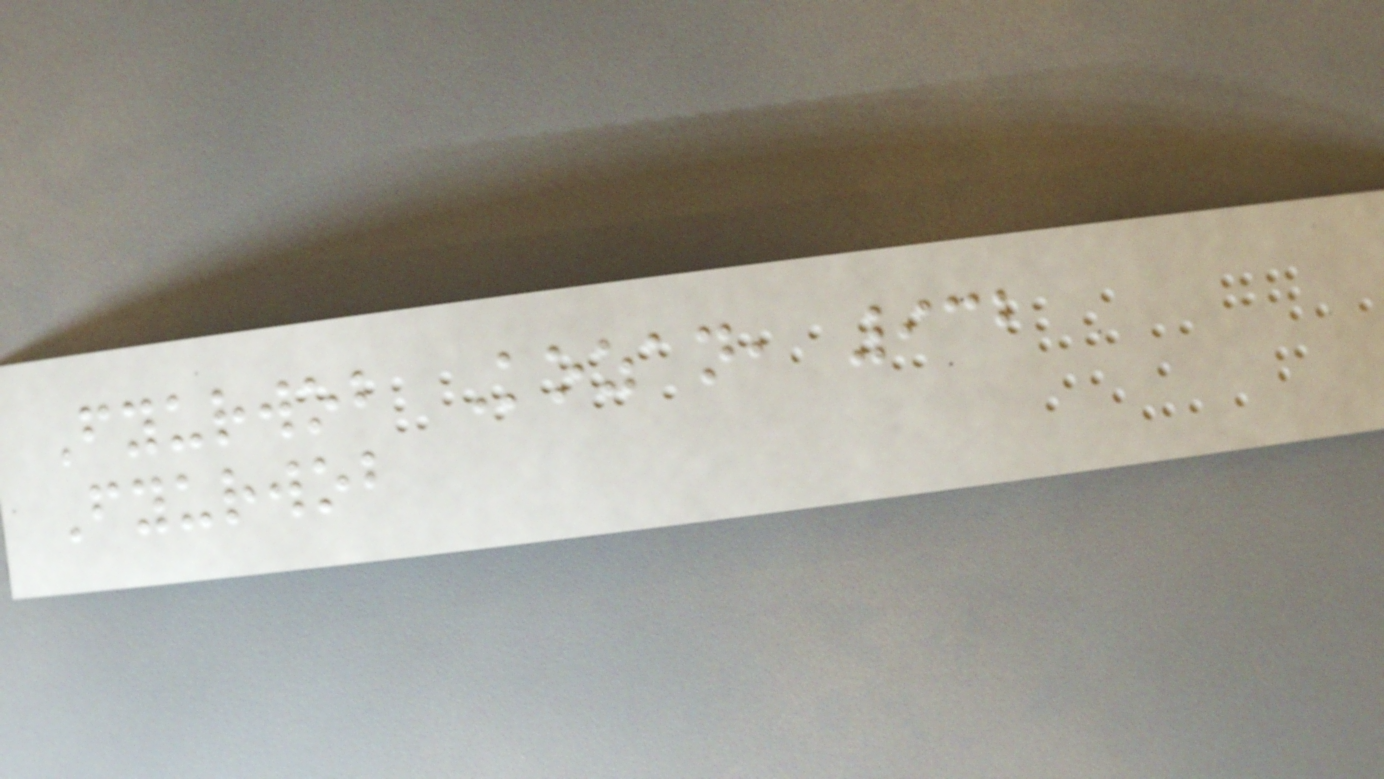Fyurwob Kozan, 932
Fyurwob
